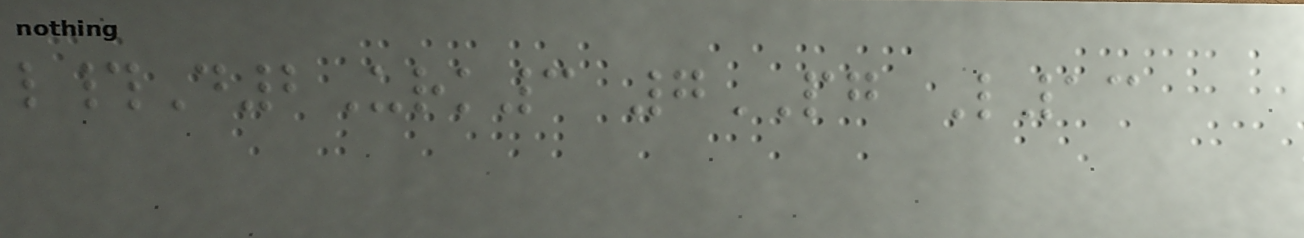l#D2Urk3 7PG L13
